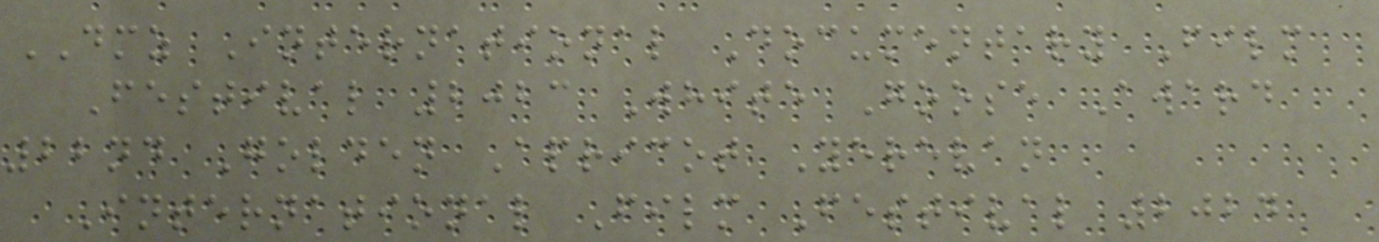DMZ International Documentary Film
Festival 2023 White Goose Award
22nd Golden Apricot Yerevan
International Film Festival 2024
